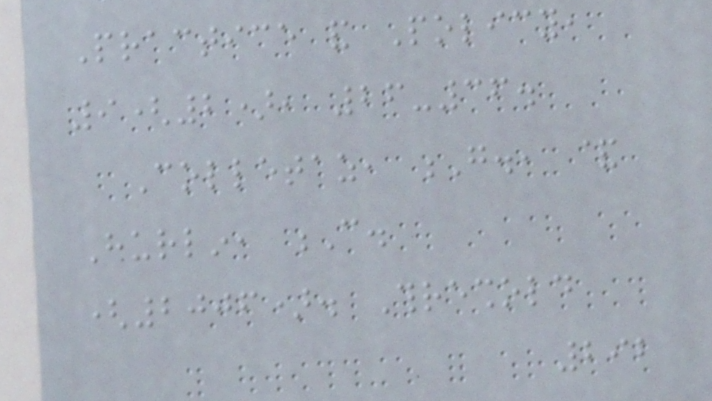Practice and Policy,
9(2), 26-36.
Colletaz, G., &
Hurlin, C.
(2006). Threshold
292
